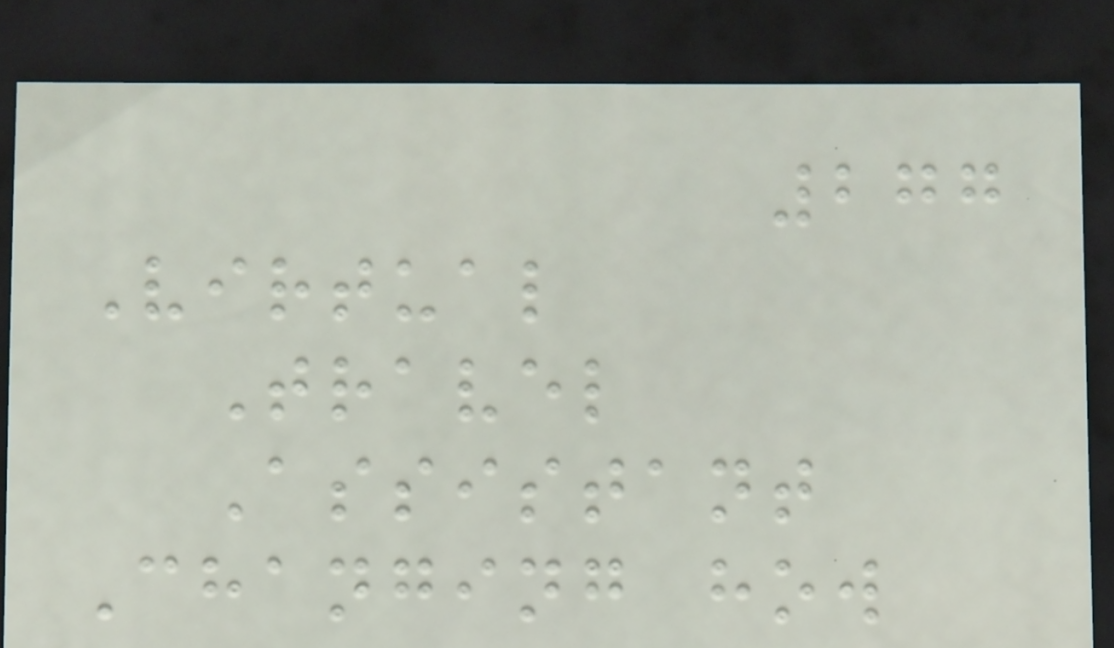277
Virtual
Travel
Assistant
Changing how
